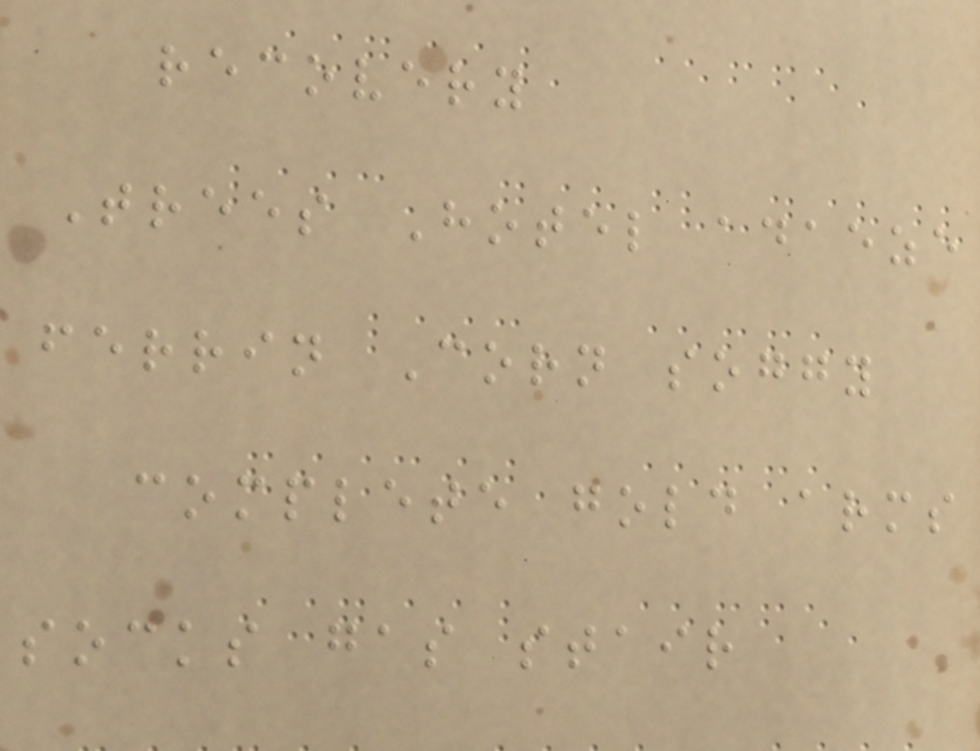recovery
Trees Hotel adaeze
ferrin Corn soggy
complete gold arms
socks gas stair
